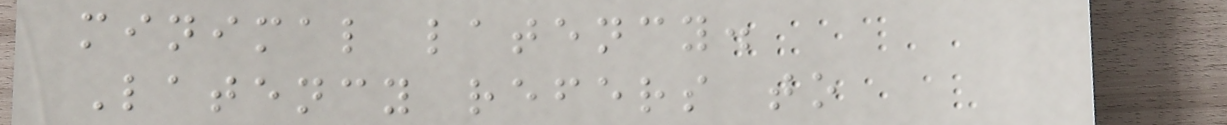minimal latency.
Latency refers to
